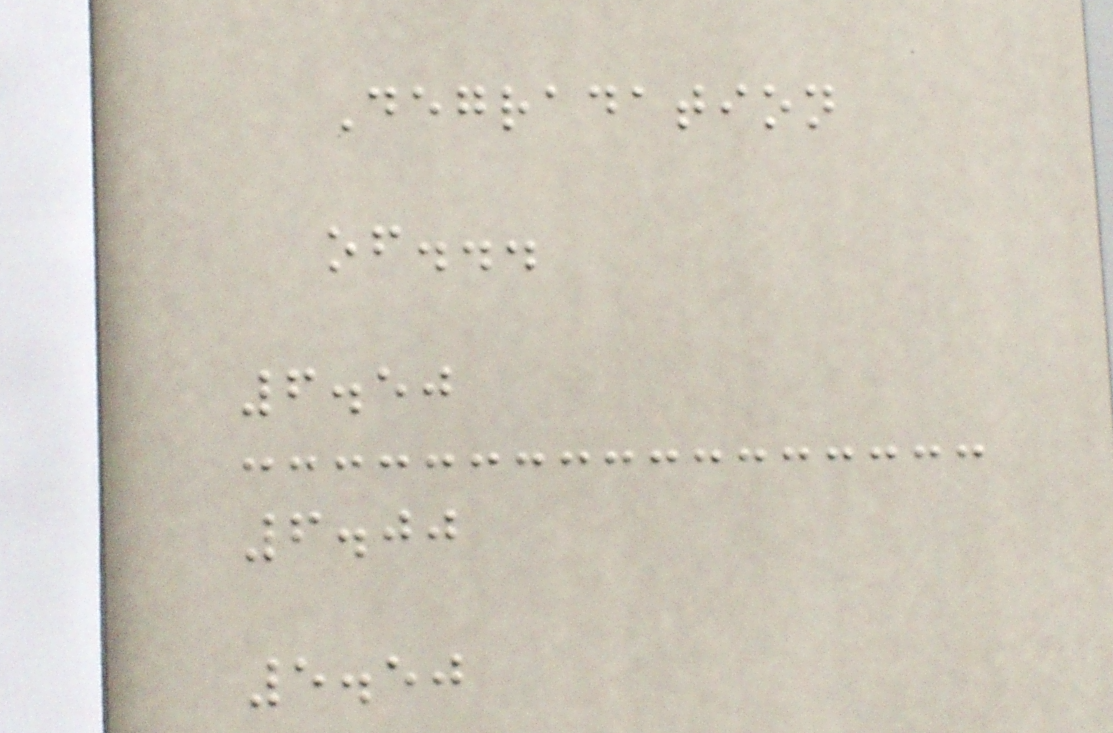Degradation
of...
6.50
6.00
5.50
